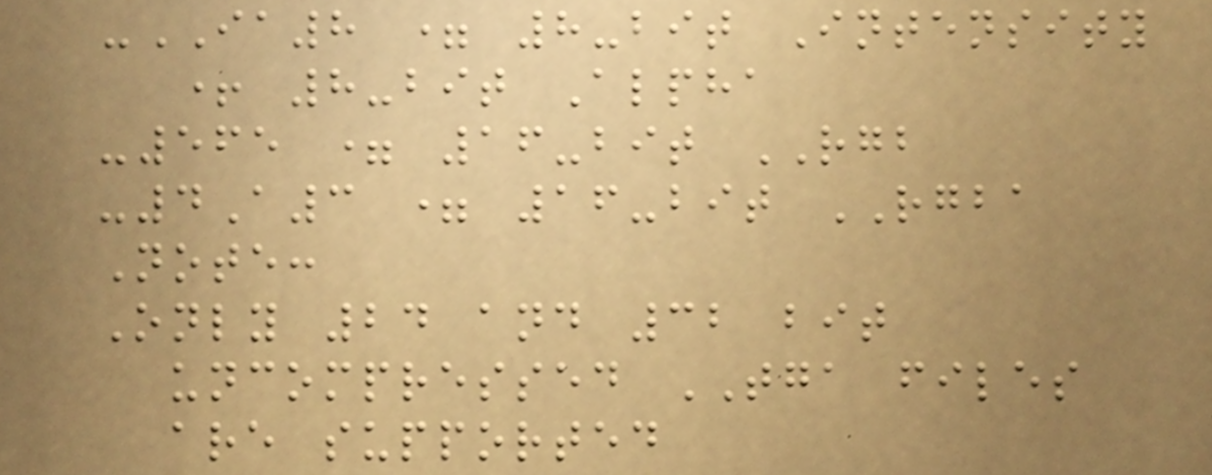-IA8 = 8-bit Intensity
+ 8-bit Alpha
-565 = 16-bit RGB
-4A3 = 16-bit RGBA
Note:
Only 24 and 32 bit
uncompressed TGA files
are supported
